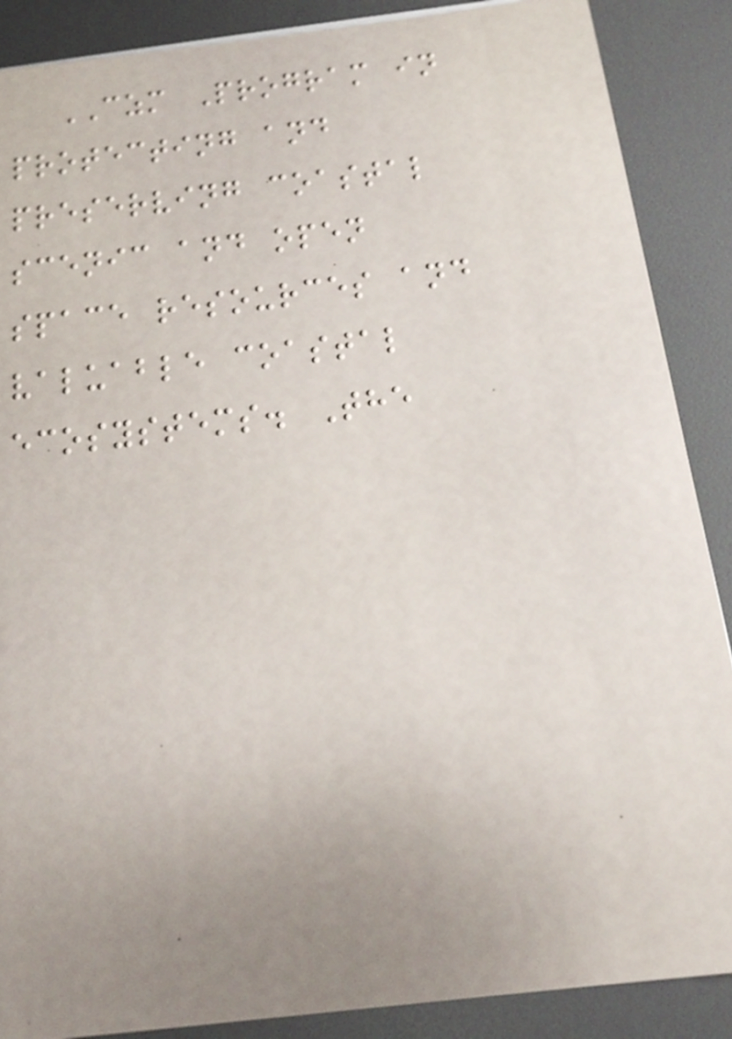CZM Program in
protecting and
preserving coastal
scenic and open
space resources and
valuable coastal
ecosystems. The
